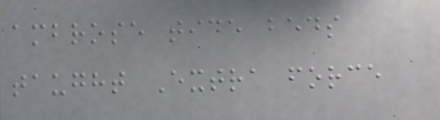ambrose tide beds
taught Extra force
